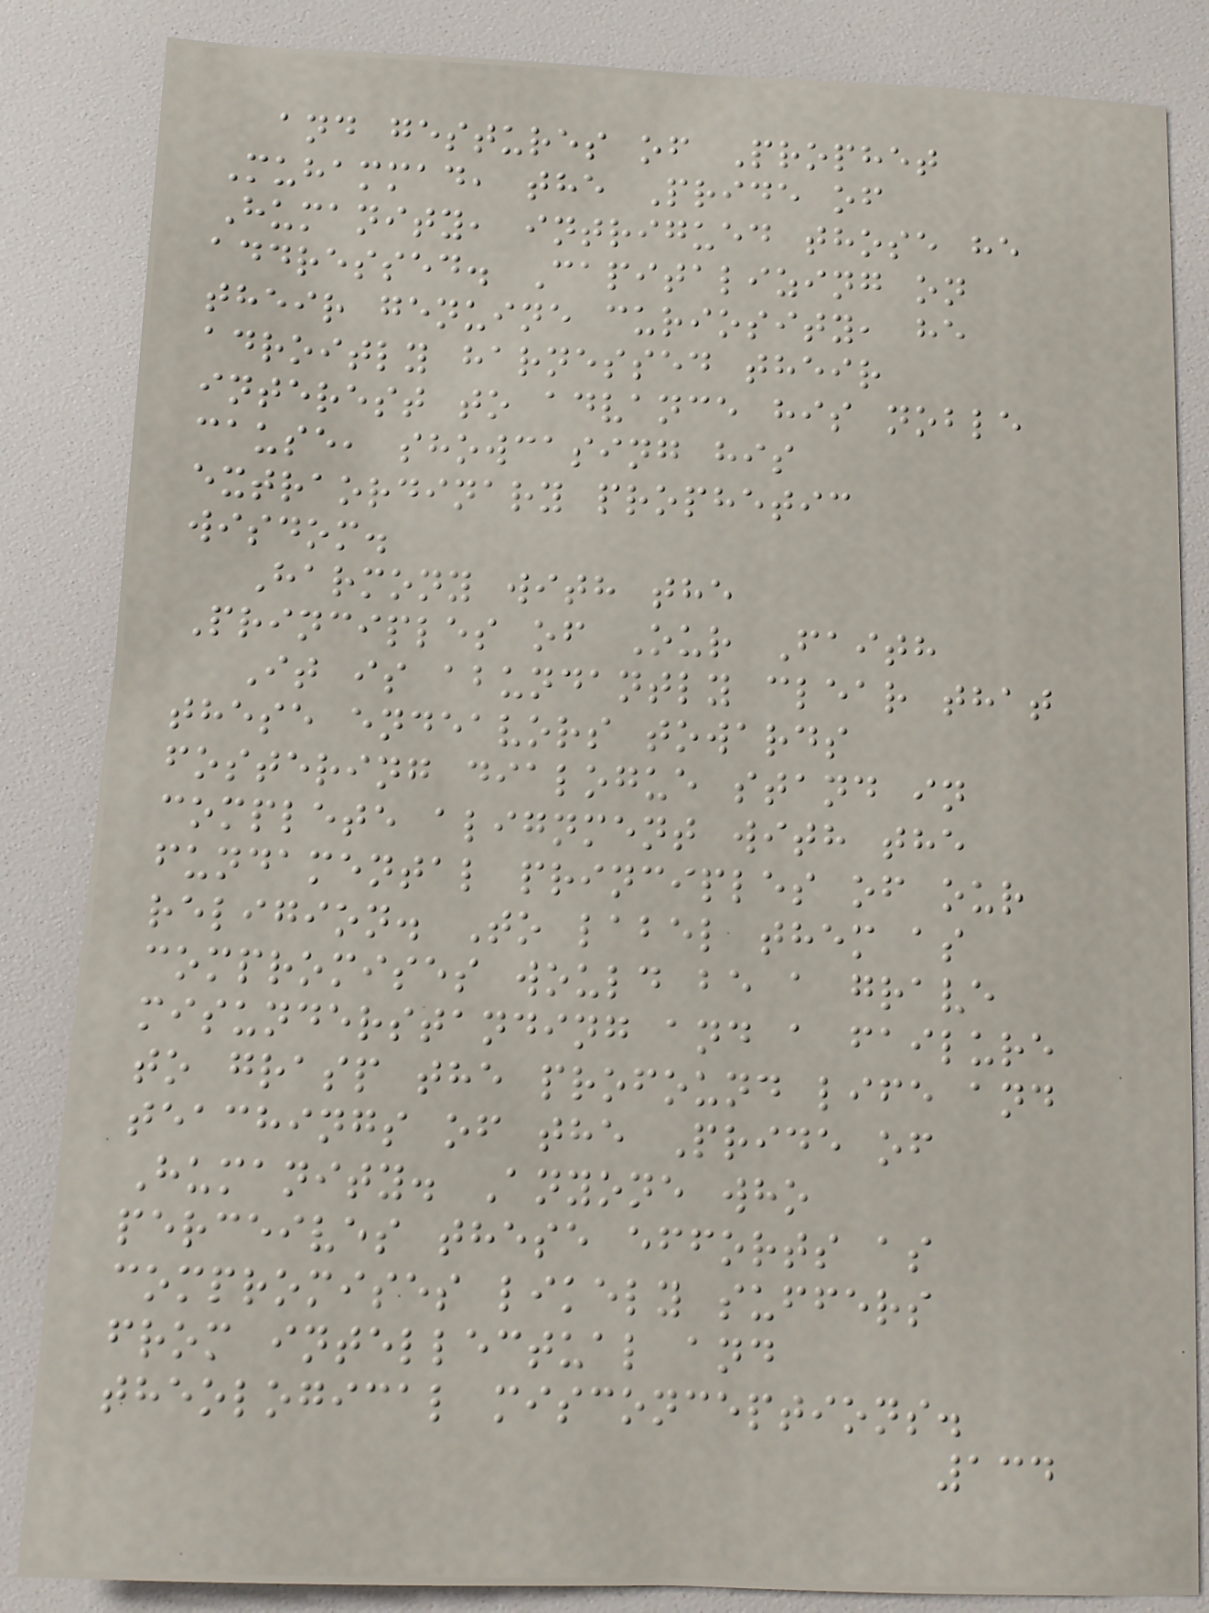and gestures of Prophet
Muhammad, the Pride of
Humanity, intrigued those he
addressed. Capitalizing on
their genuine curiosity, he
adroitly harnessed their
interest to advance his noble
cause, showcasing his
extraordinary prophetic
wisdom.
Harmony with the
Principles of Our Faith
It is abundantly clear that
these endeavors towards
fostering dialogue stand in
complete alignment with the
fundamental principles of our
religion. To label them as
compromises would be a grave
misunderstanding and a failure
to grasp the profound life and
teachings of the Pride of
Humanity. Anyone who
perceives these efforts as
compromises likely suffers
from intellectual and
theological misconceptions.
134
